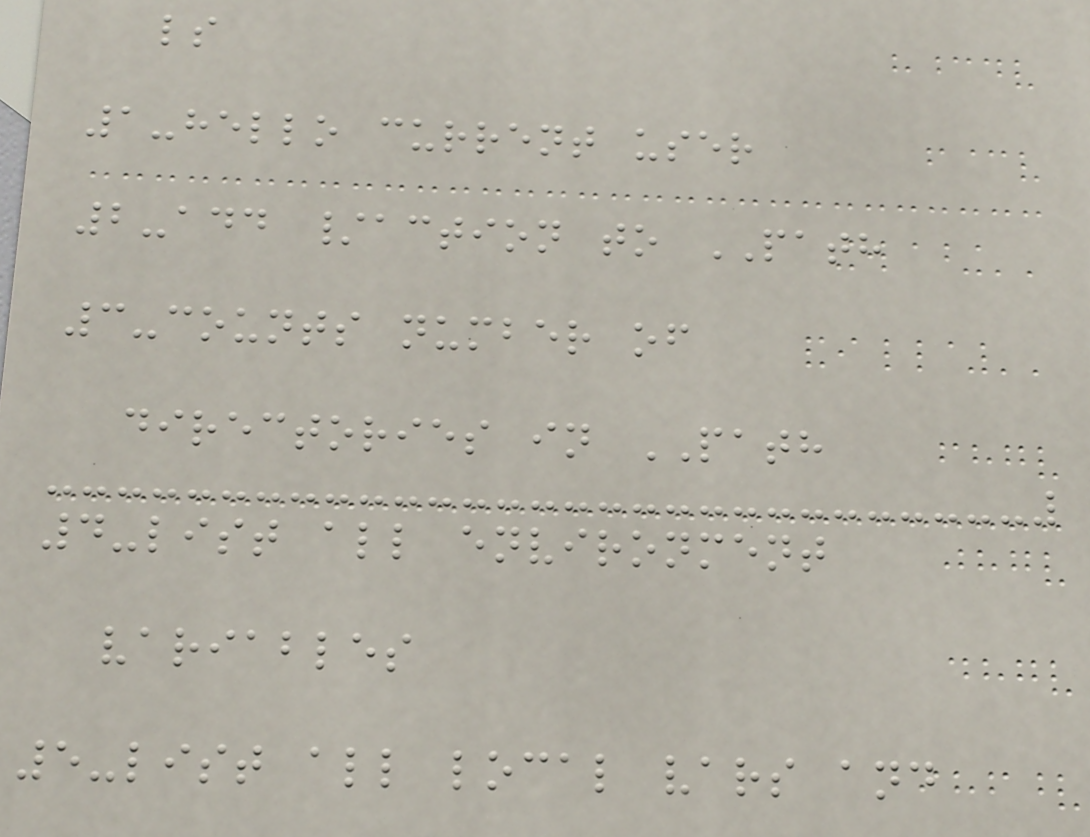ls
1-hello current user
2-add /action to PATH
3-counts number of
directories in PATH
4-list all environment
variables
5-list all local vars and
